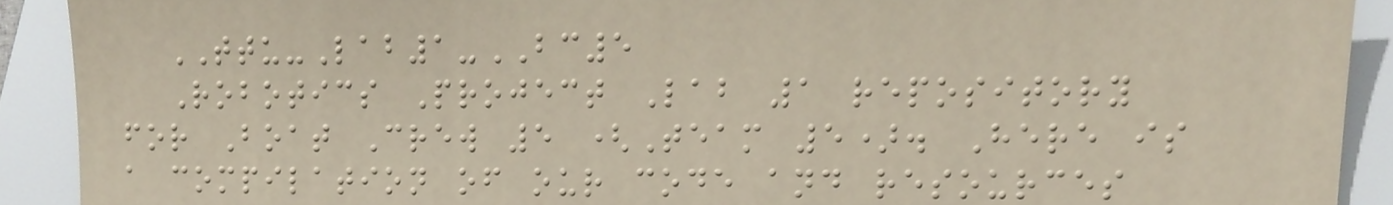TTU-Lab1-BC5
Robotics Project Lab 1 repository
for Boat Crew 5 (Team 5). Here is
a compilation of our code and resources
